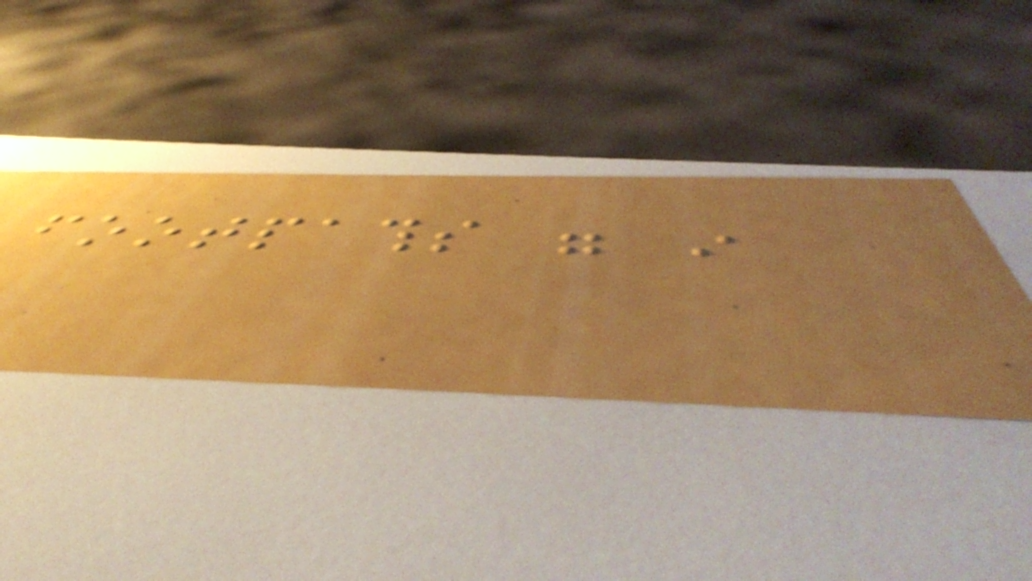footpaths were in
